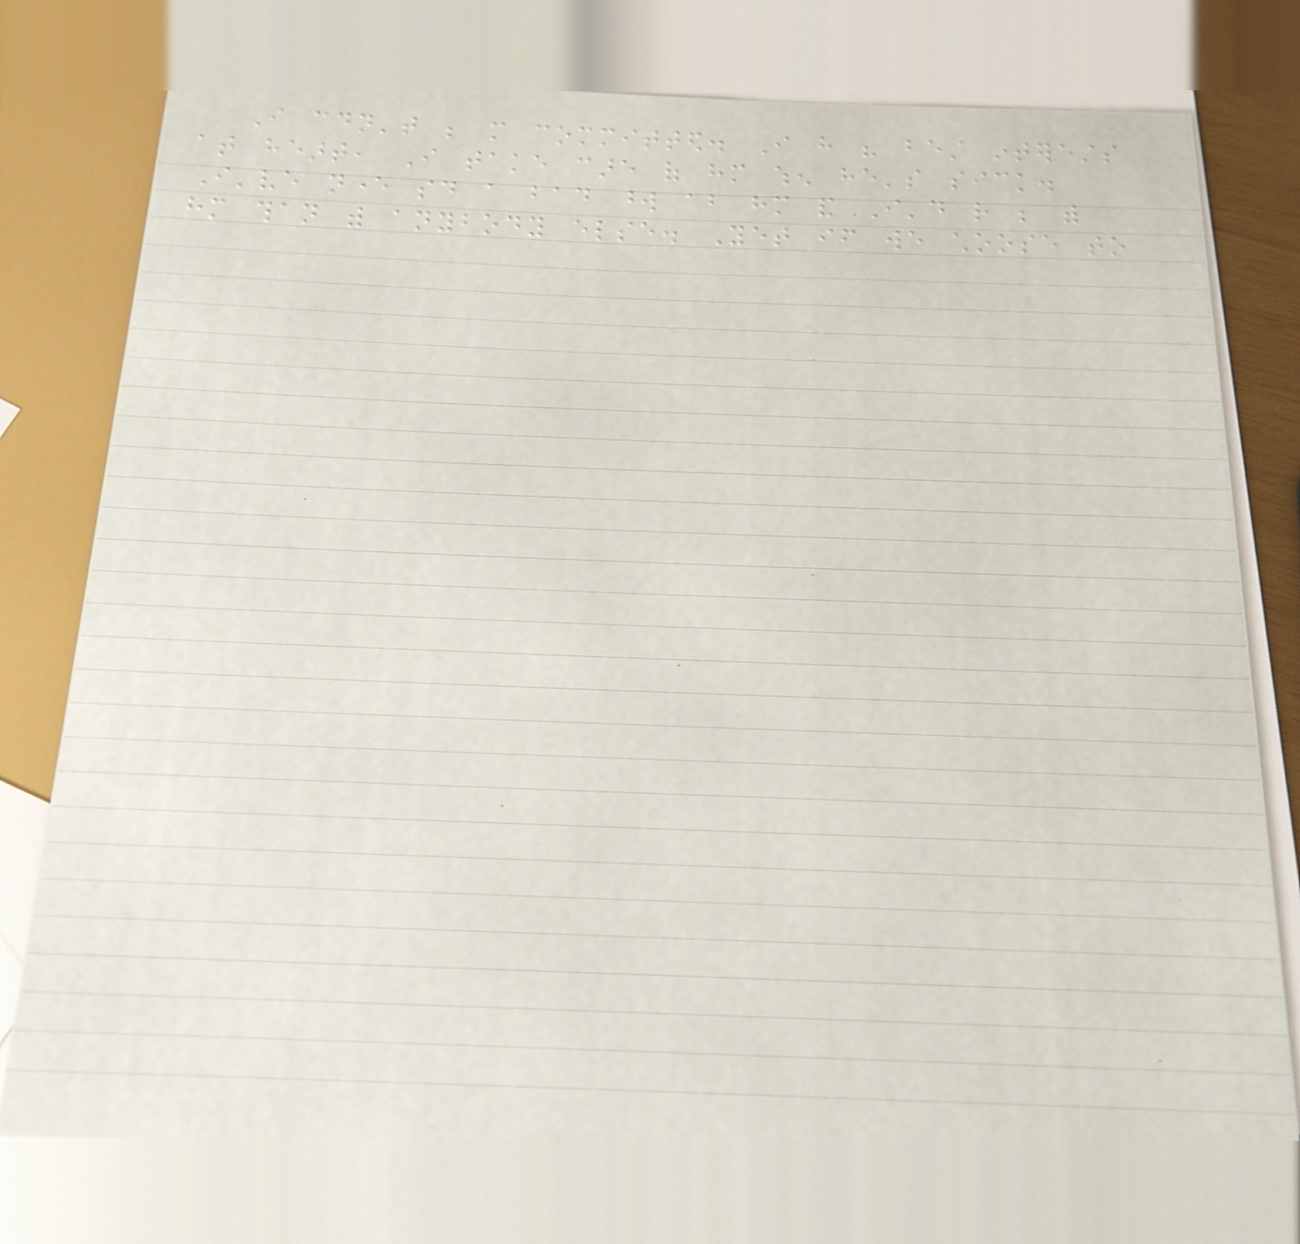I couldn't be more committed. I have his best interests
at heart, I take care of him when he's sick.
I've never said a bad word about him and I'd rather be with
him than with anybody else. Yet if we choose to
